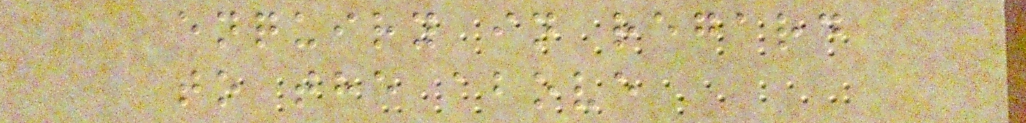enquiry in regard
to the above
